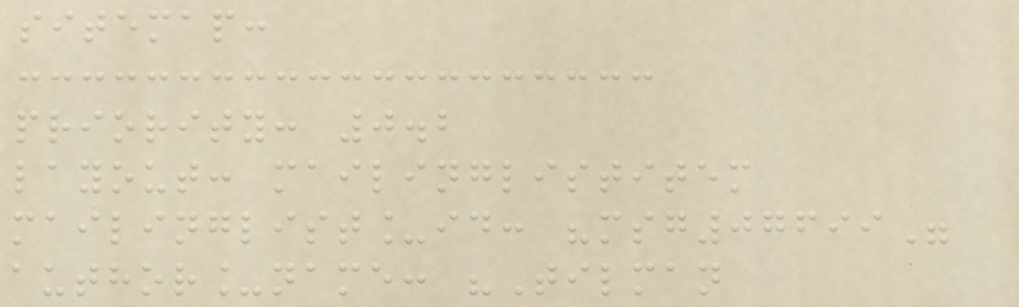sitemap:
priority: 0.2
layout: mailinglistitem
mailinglist_id: "msg07699"
author_name: "Tilman
